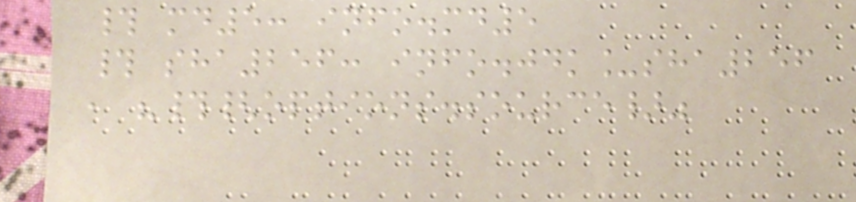# md5: info.md5
# sha256: info.jdk_sha256
, "#{options.source}"
